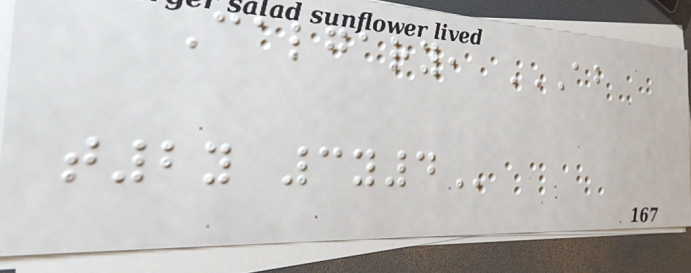Calgary, AB
T2Y 3Y4
